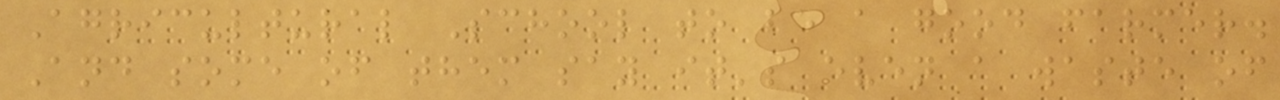Agricultural School to be a good farmer.
And some of them say it's even a waste of
